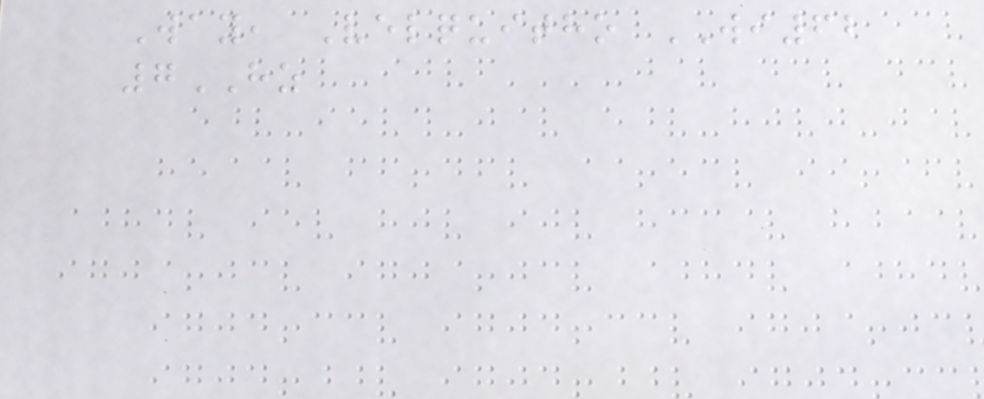Way, Velquitho WI62
7HZ
